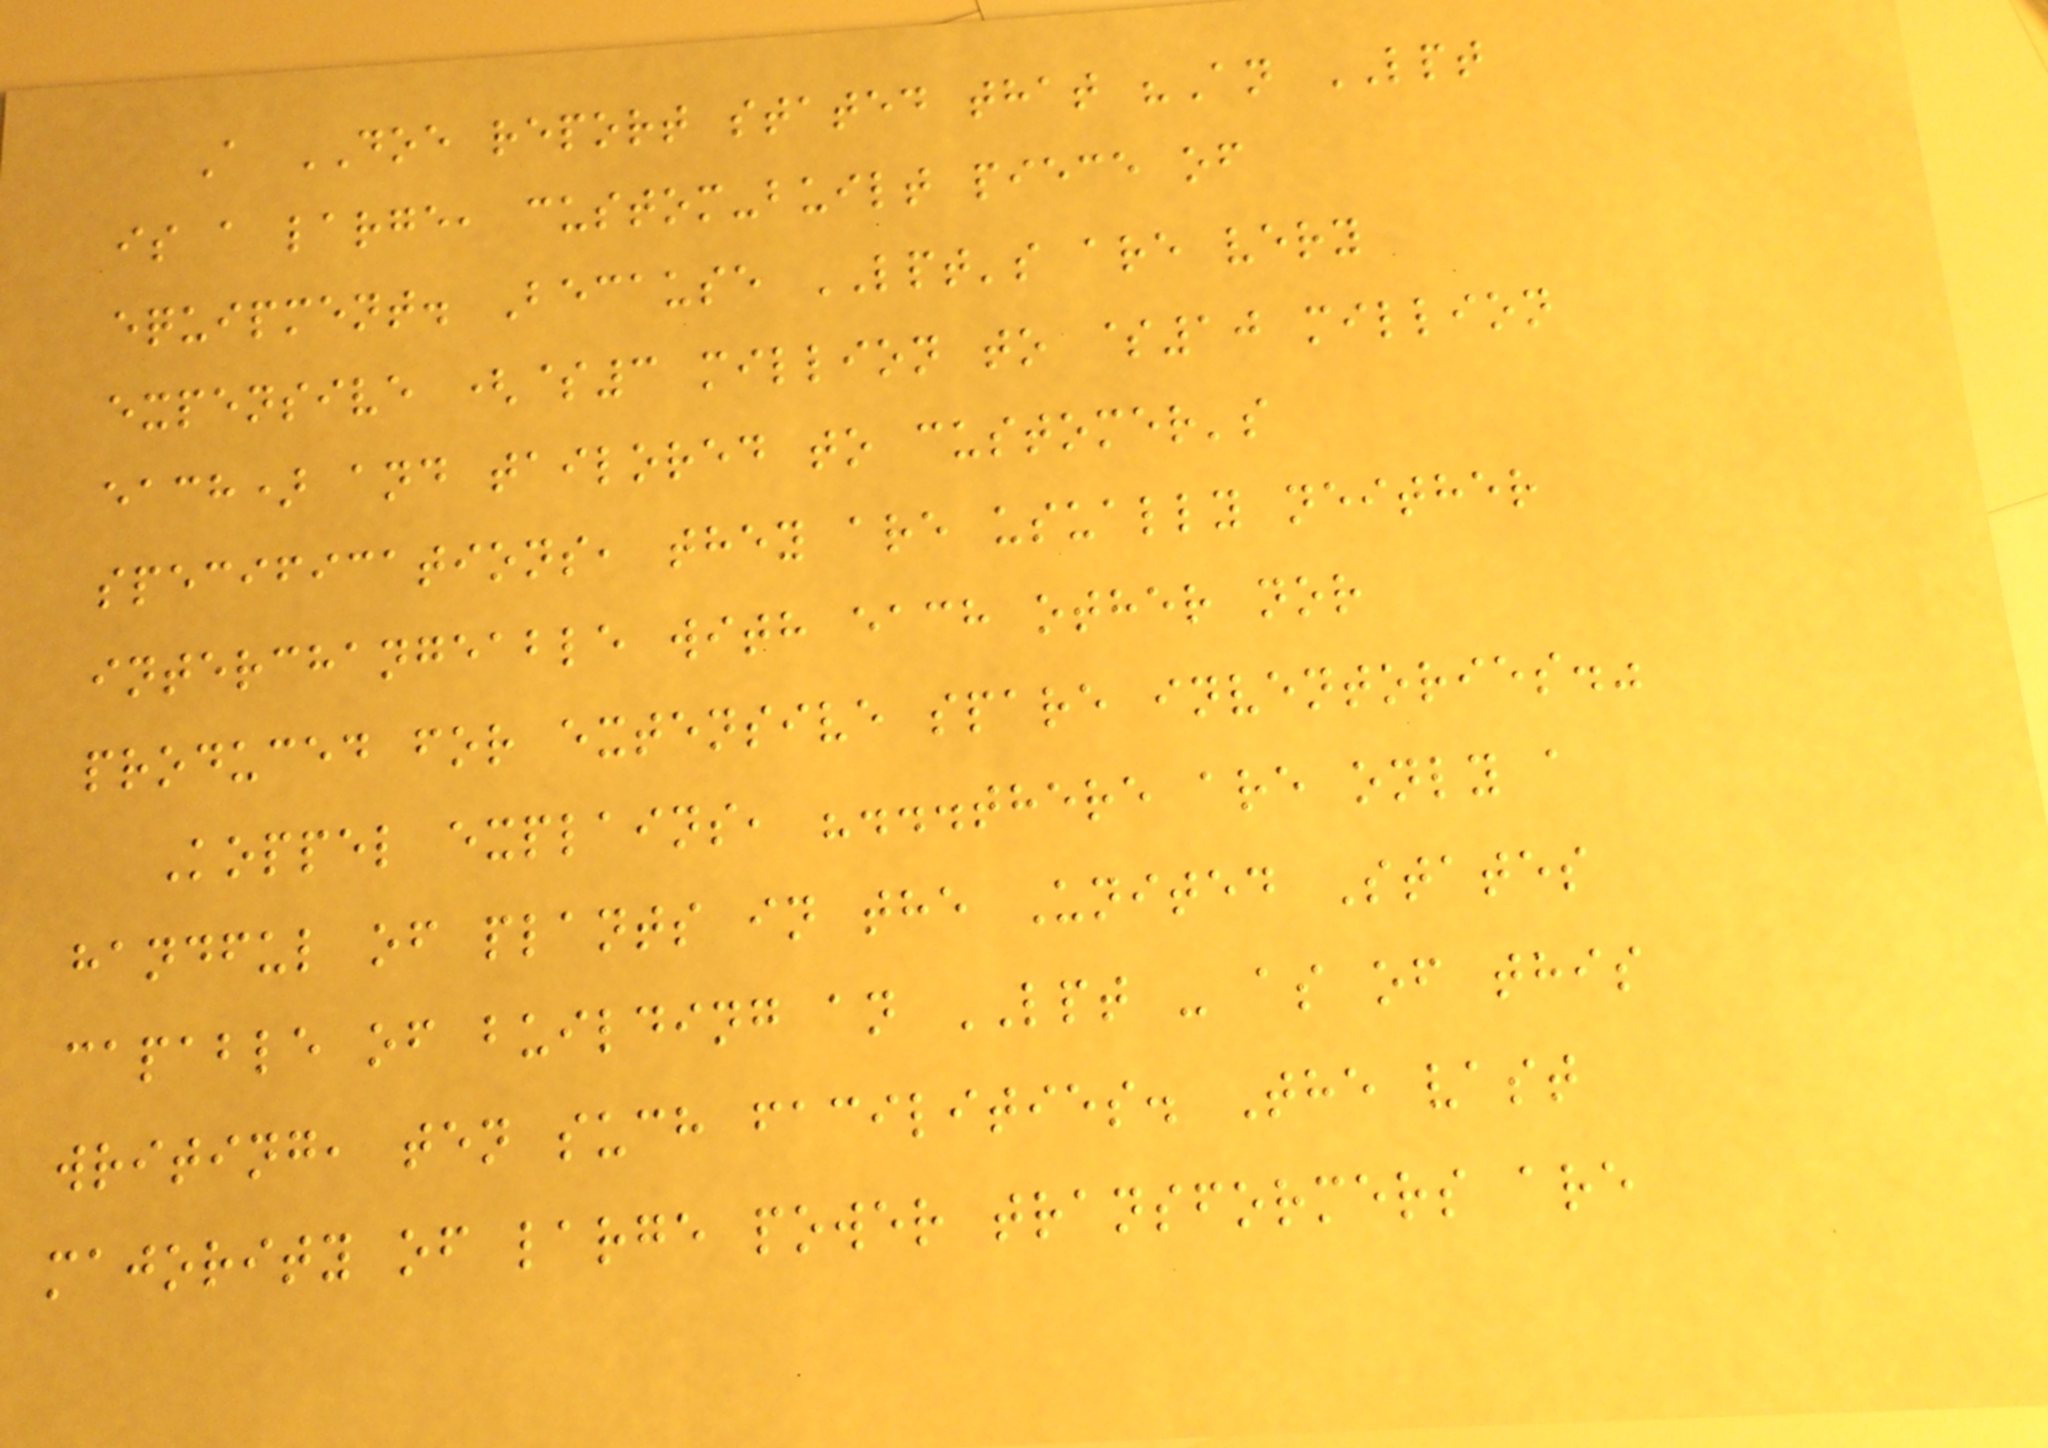A DOE report stated that "An LPT
is a large, custom-built piece of
equipment. Because LPT's are very
expensive ($3 million to $10 million
each) and tailored to customer's
specifications, they are usually neither
interchangeable with each other nor
produced for extensive spare inventories."
Koppel explains, "...there are only a
handful of plants in the United States
capable of building an LPT - as of this
writing, ten such facilities. The vast
majority of large power transformers are
